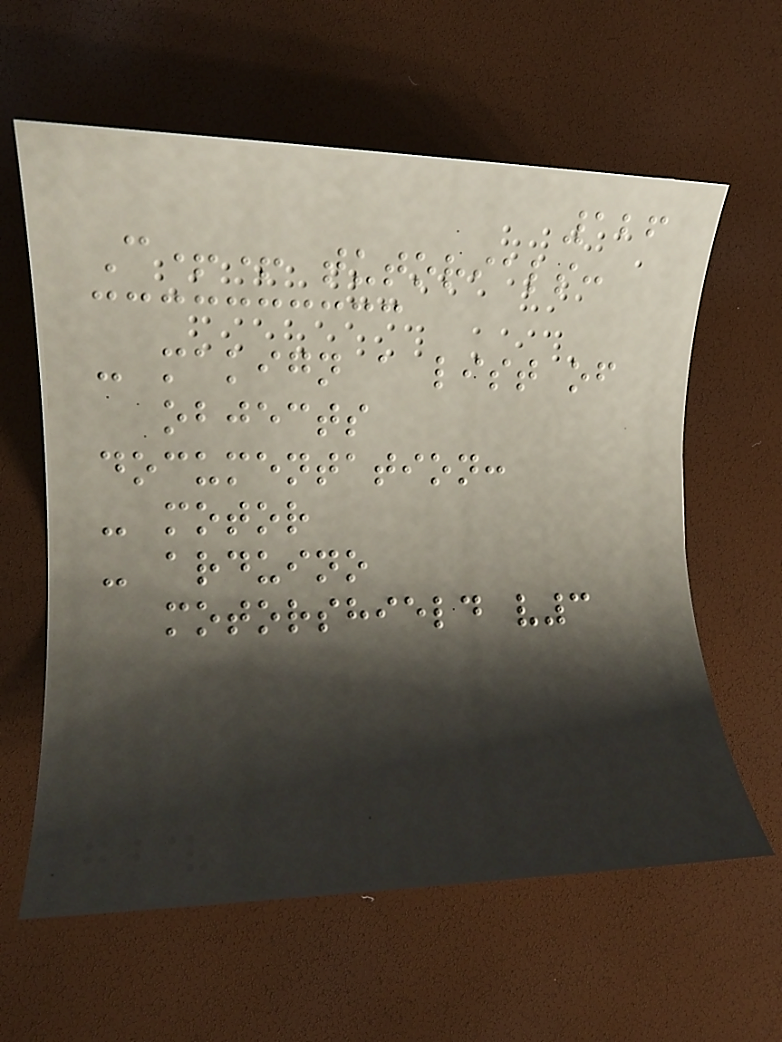126
C++ tutorials:
- makign a list of
objects
documentation:
- motor
- arduino
motorshield v3
